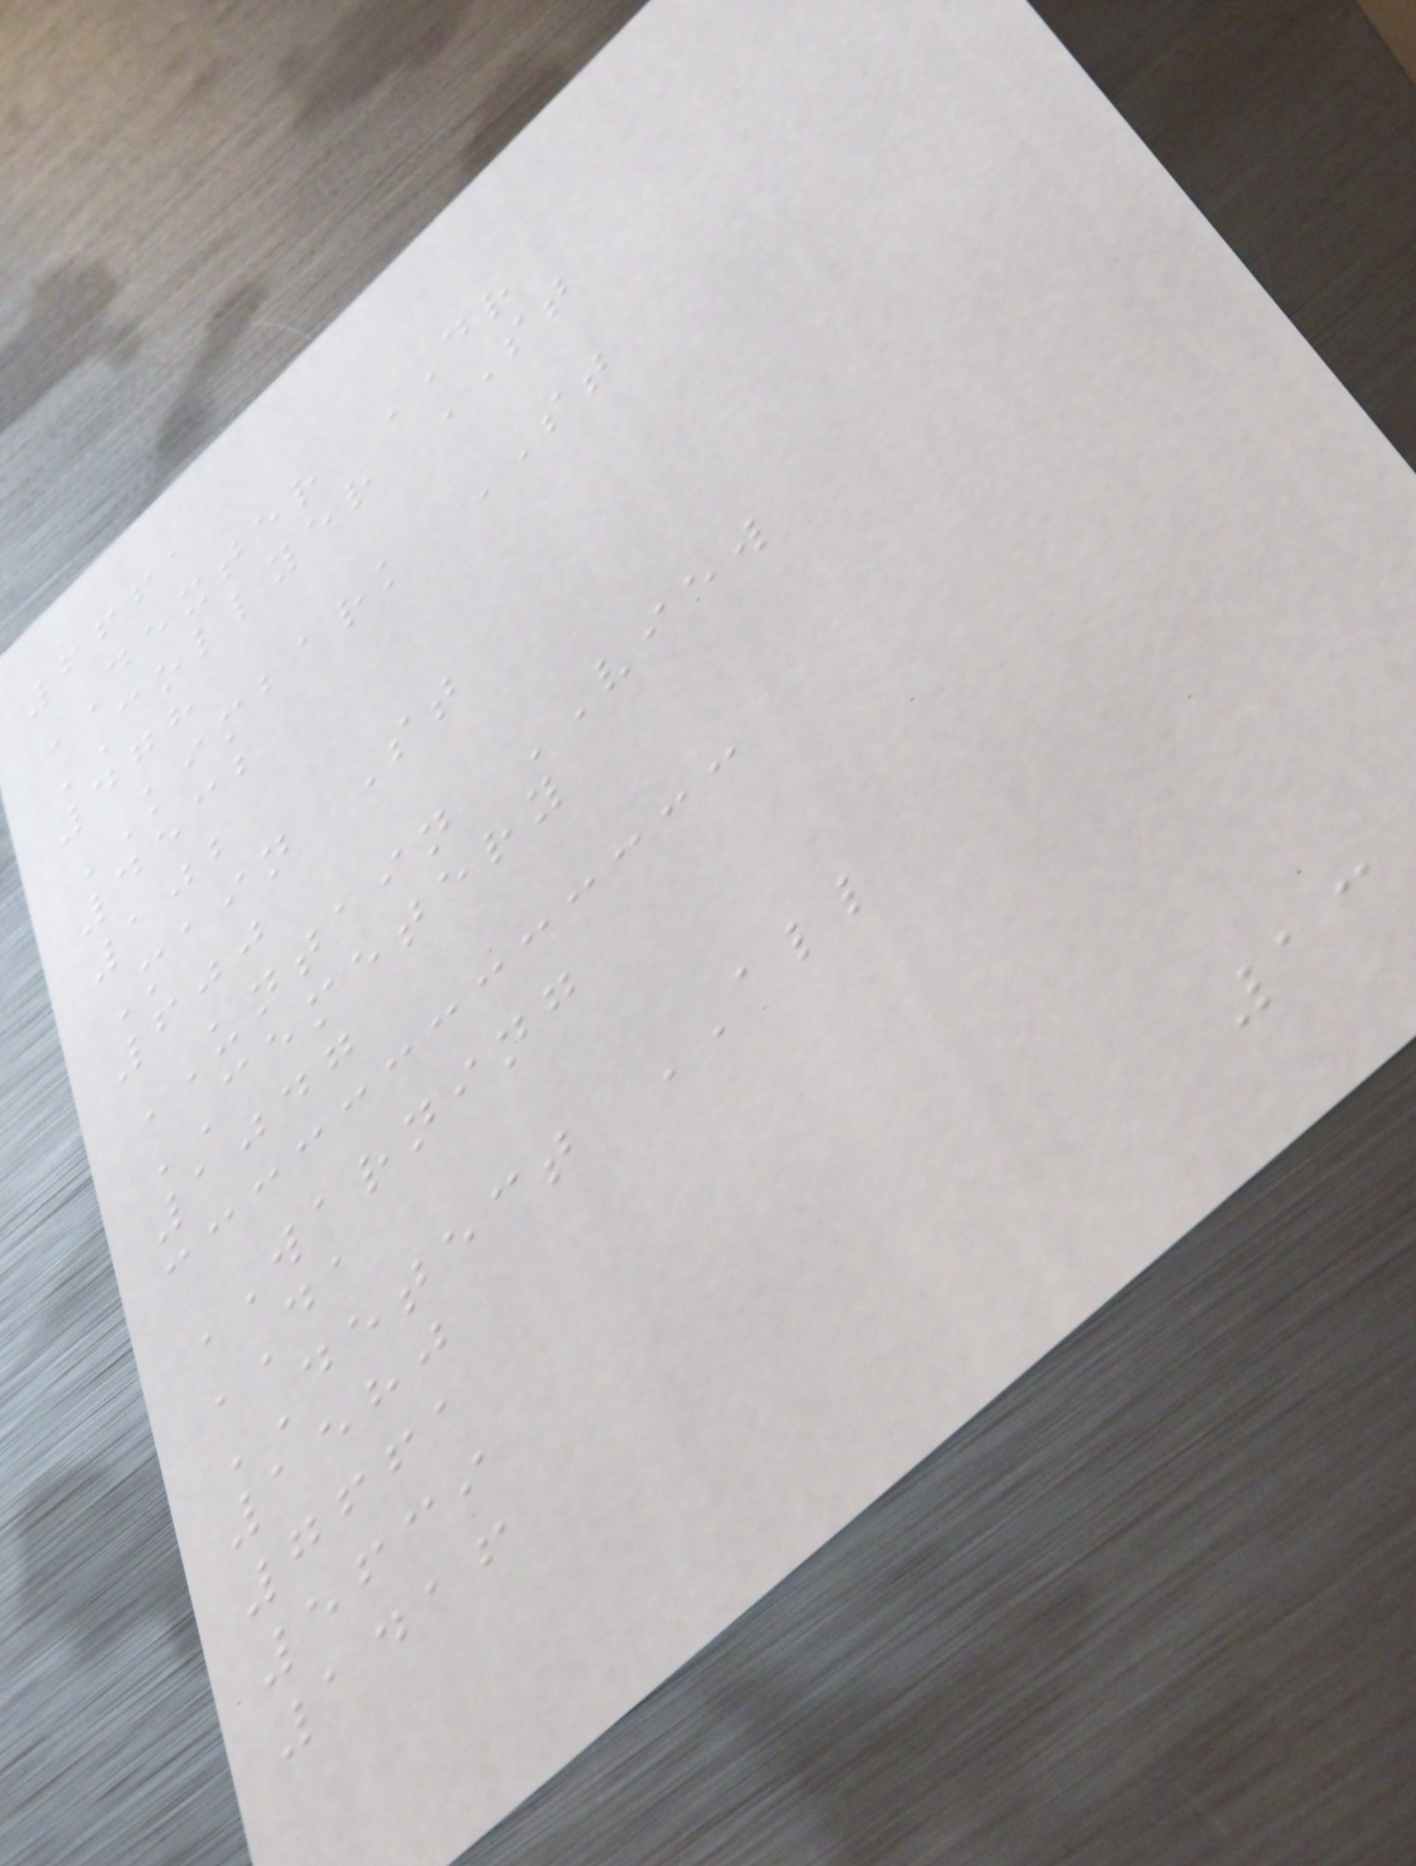6661
DEXTER DR
COLLYER ST
478
KIMBARK ST
4532
102
Main St
600
UNTAIN VIEW
CEMETERY
1047
WARNING
DA
DETECT ALL
1580
7661
5639
1416
13
